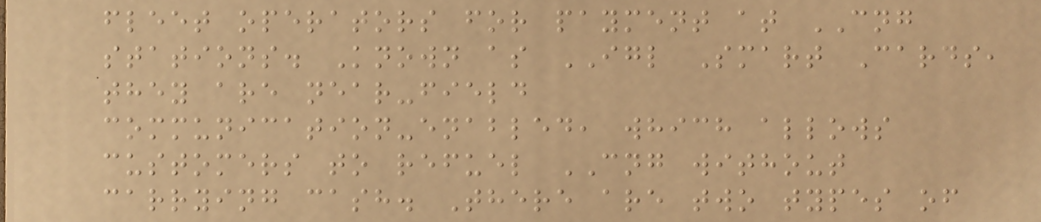fleet operators for payment at CNG
stations. Known as IGL Smart Cards,
they are near-field
communication-enabled, which allows
customers to refuel CNG without
carrying cash. There are two types of
